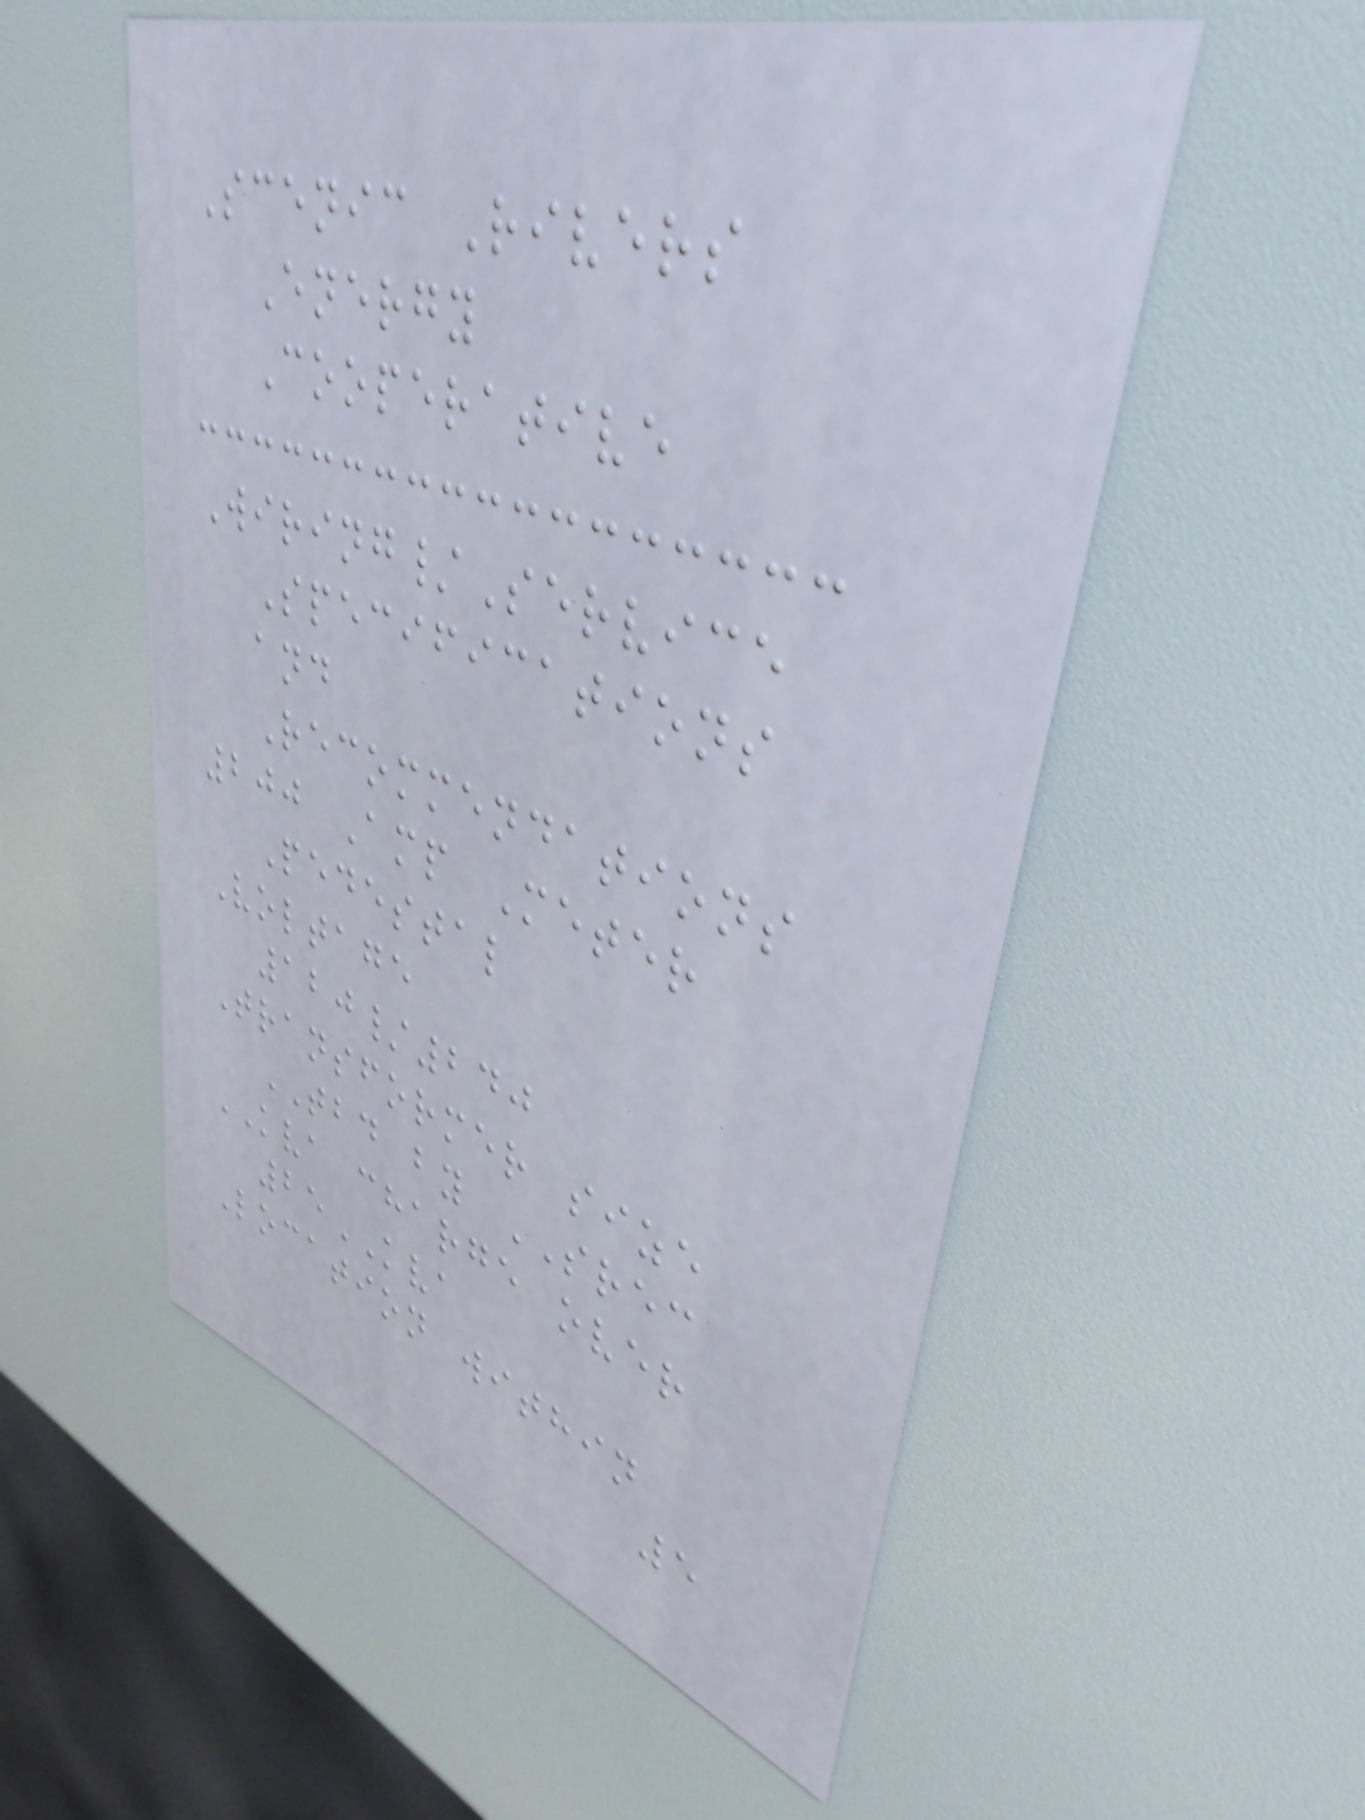Scenic Rivers
Energy
Cooperative
Wiring/Service
Specifications
and
Recommendations
200 Amp Meter
Pedestal
Voltage
120/240
Transformer size
TBD by SREC
KVA charge over
25KVA
Location within
5
